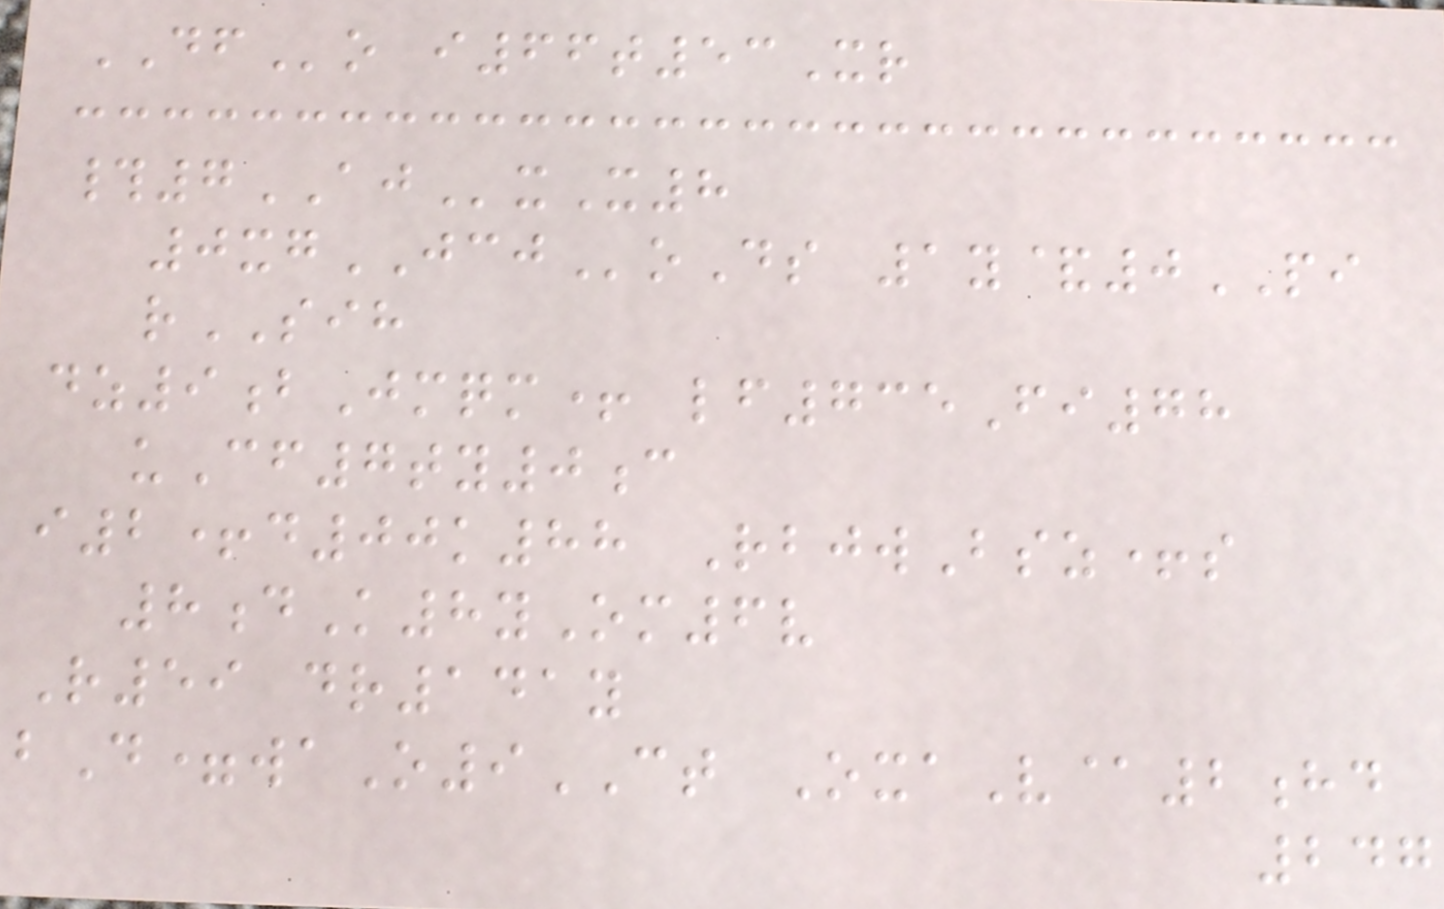DFo i66t53Xr
#7AJxX8
0xgJCJoDs 1y&0PI
rSIH
dz9bJmqm+ lf735Fi78
uCf7ty0c
i2+d00k88 RbjwBsz+s
8dK8yOm6v
R59 dr141y
bD=waO9CT OxaV@2hd
247
